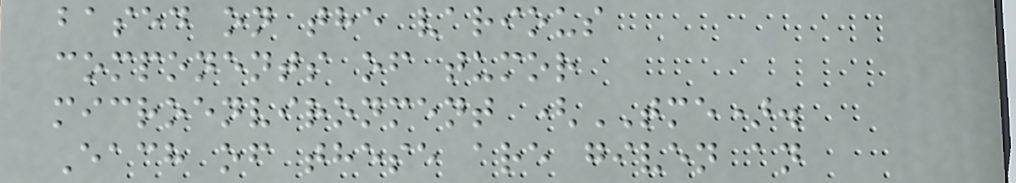based on the various
components of tumor
microenvironment (TME).
Each of these are given an
